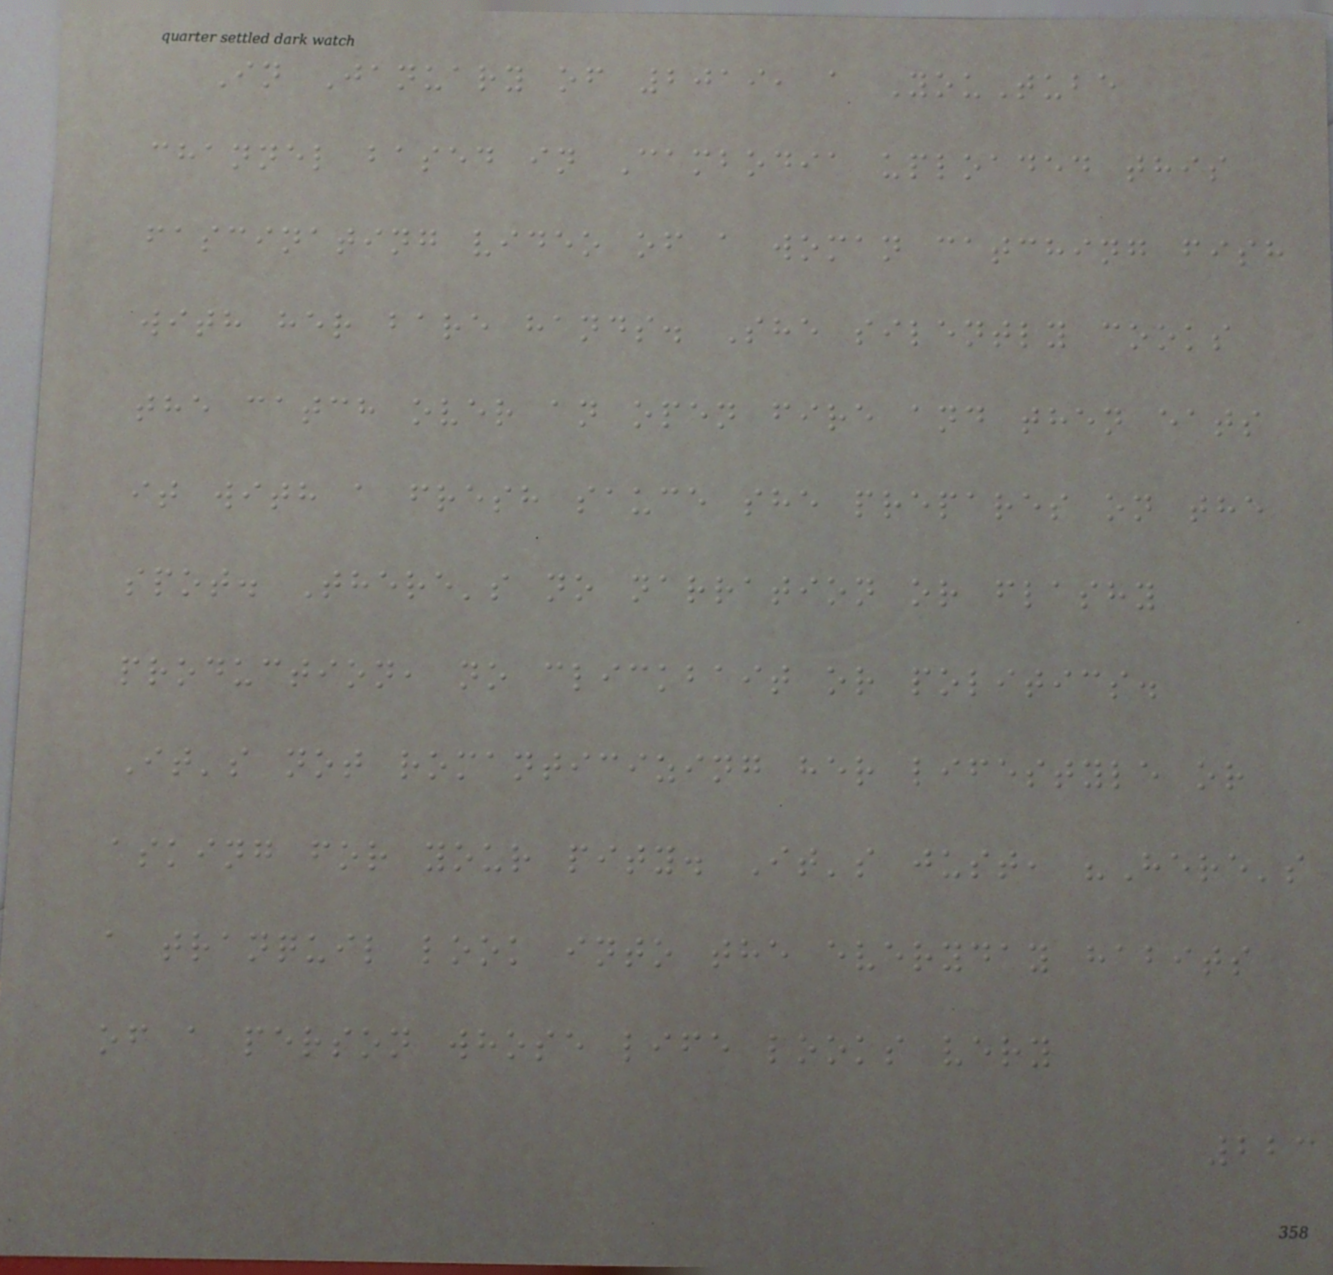In January of 2019, a YouTube
channel based in Cambodia uploaded this
fascinating video of a woman catching fish
with her bare hands. She silently cooks
the catch over an open fire and then eats
it with a fresh sauce she prepares on the
spot. There's no narration or flashy
production, no clickbait or politics.
It's not romanticizing her lifestyle or
asking for your pity. It's just, "Here's
a tranquil look into the everyday habits
of a person whose life looks very
223
